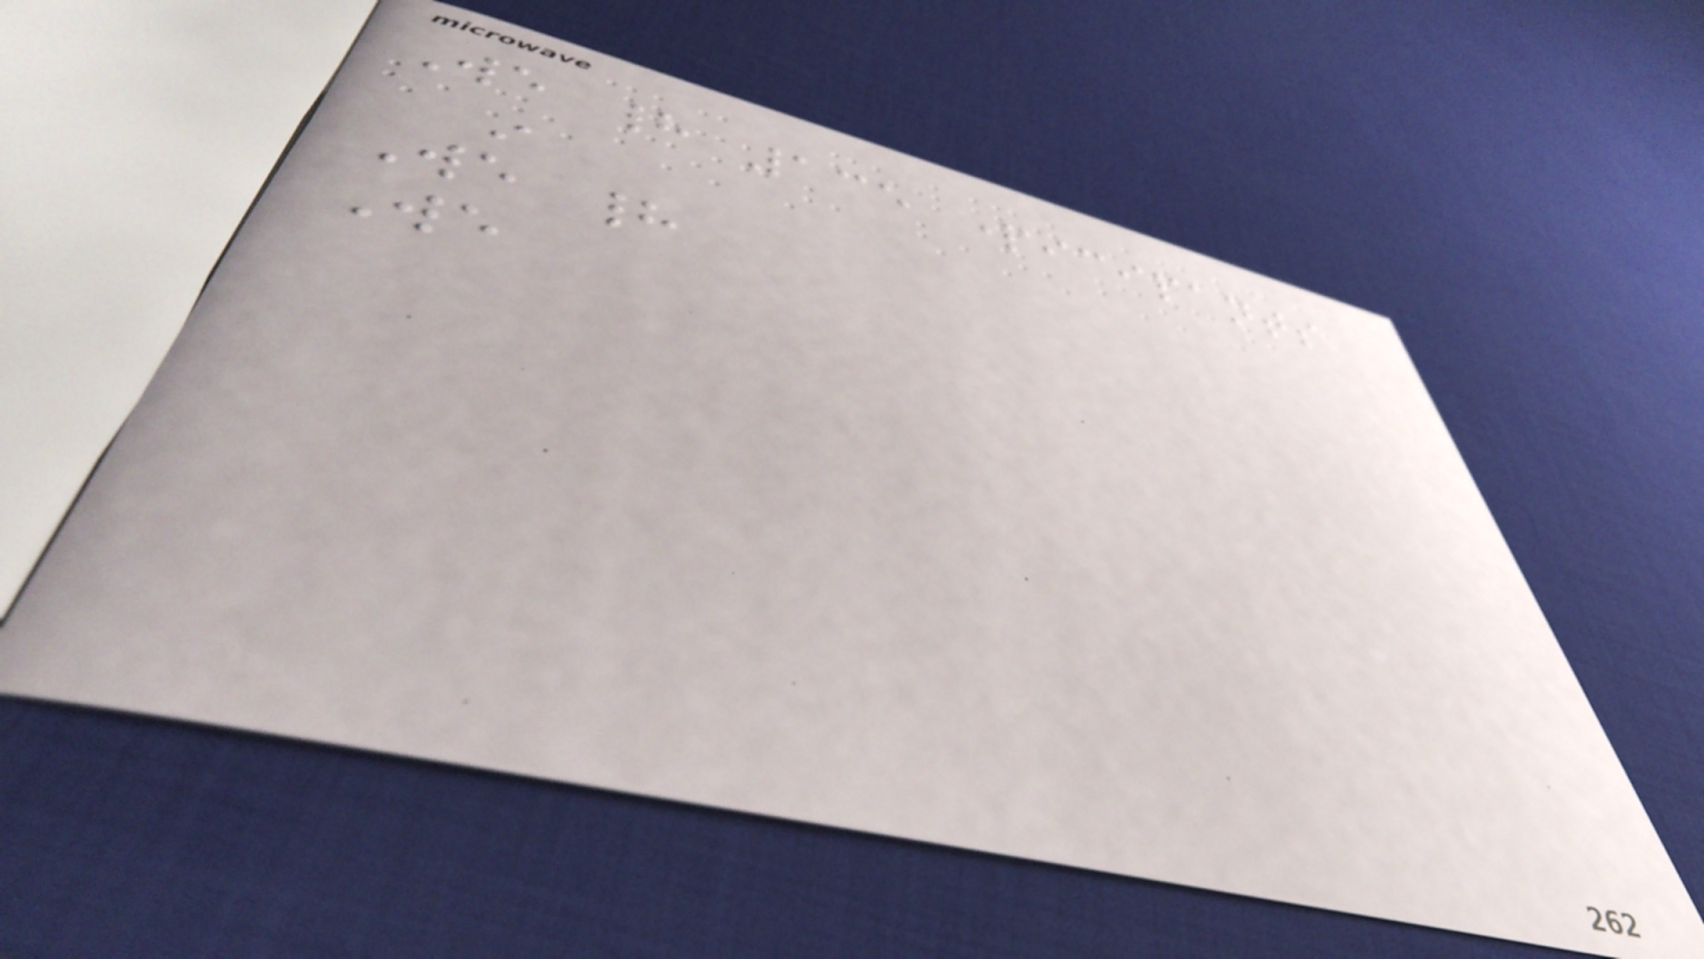We had 135 participants
in
We had
We
